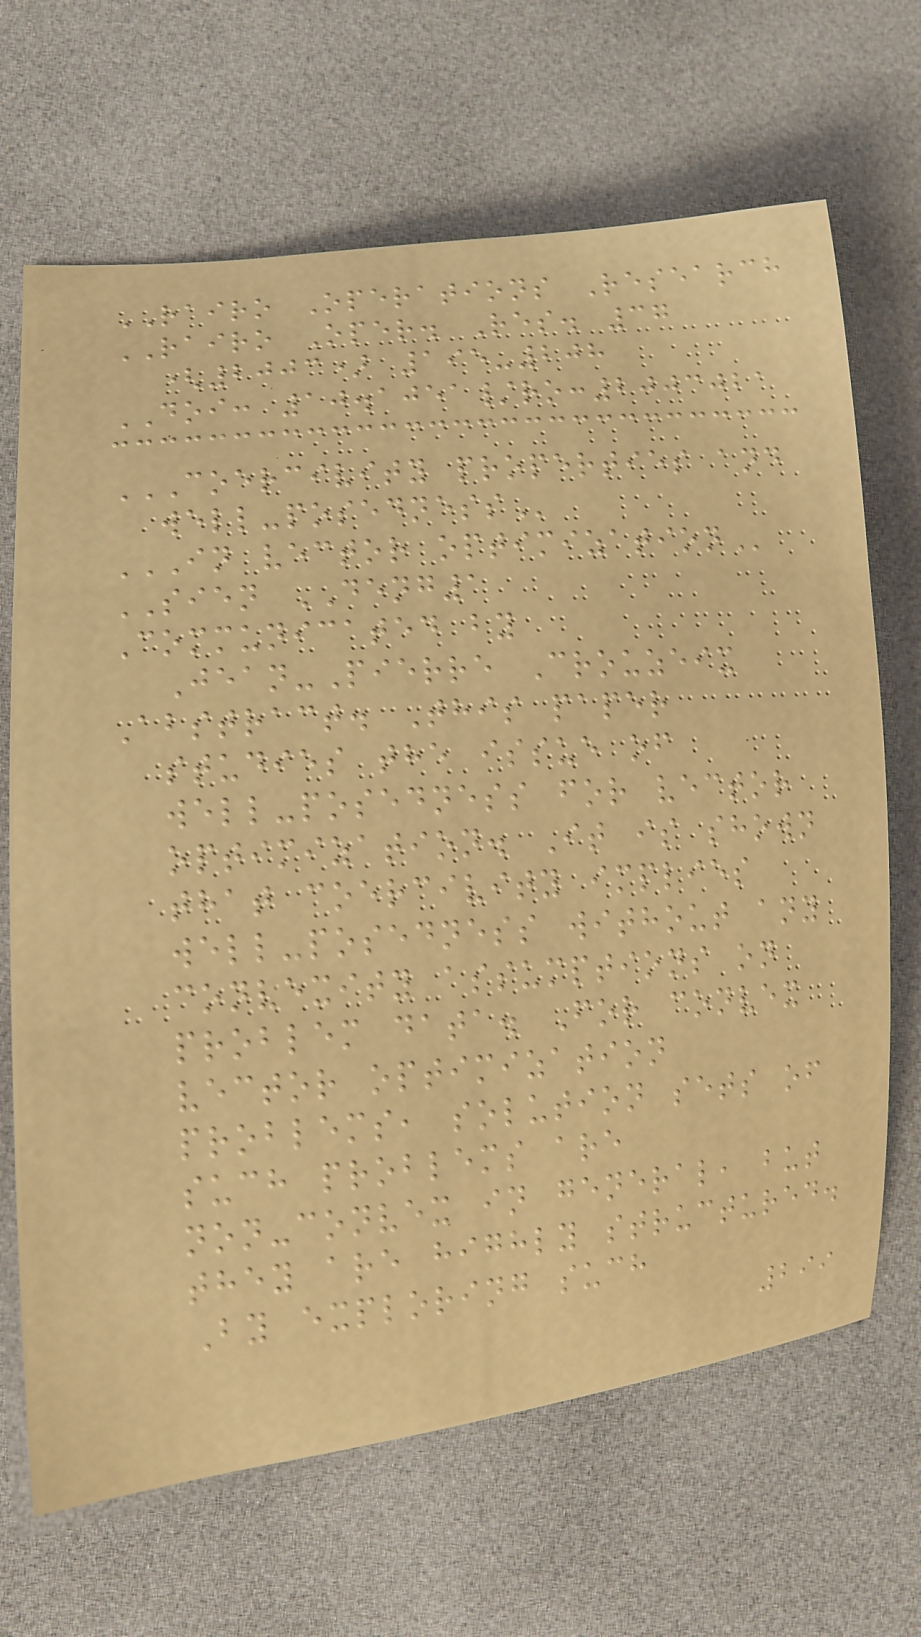RAIRO Operations Research
RAIRO Oper. Res. 37
(2003) 195-208
DOI: 10.1051/ro:2003021
COERCIVITY PROPERTIES AND
WELL-POSEDNESS
IN VECTOR OPTIMIZATION
SIEN DENG1
Communicated by
Jean-Pierre Crouzeix
Abstract. This paper
studies the issue of
well-posedness for vector
optimization. It is shown
that coercivity implies
well-posedness without any
convexity assumptions on
problem data. For convex
vector optimization
problems, solution sets of
such problems are
non-convex in general, but
they are highly structured.
By exploring such
299
